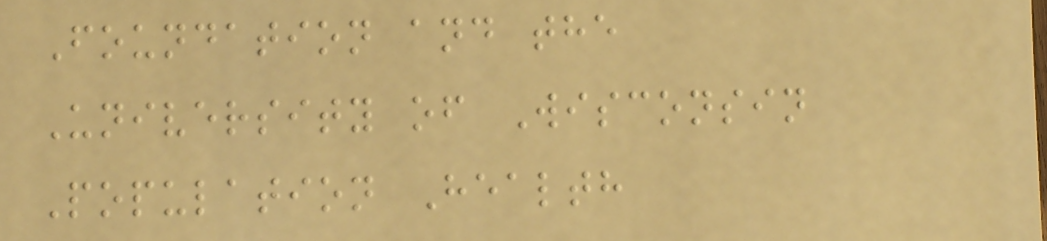Foundation and the
University of Wisconsin
Population Health
